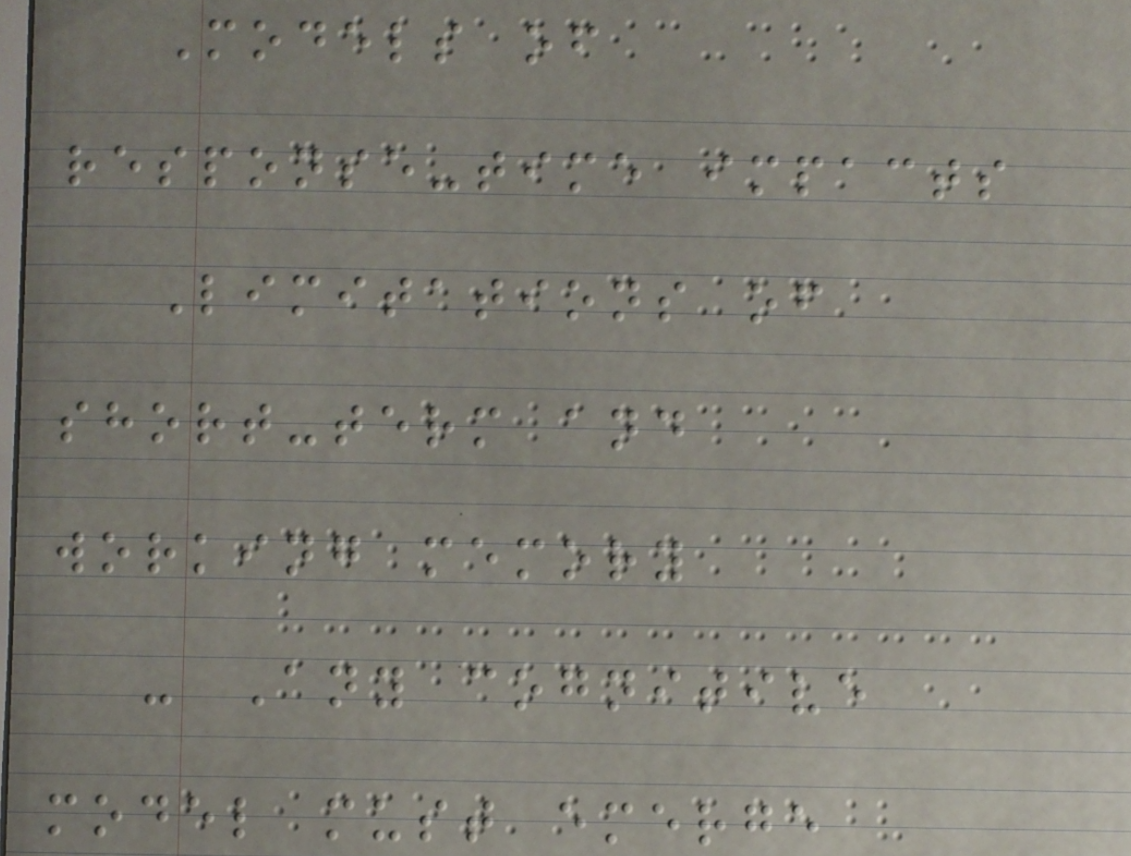Models of
response-time impacts
Limitations of
short-term and
working memory
- Any cognitive
model must emerge
